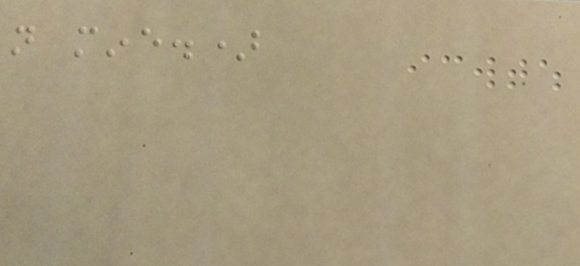not mine.)
